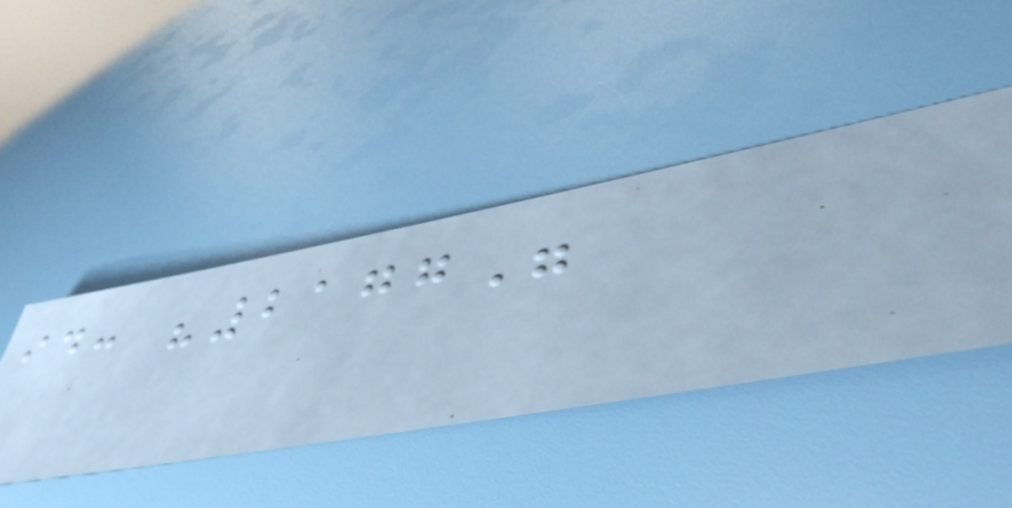id: "2177"
